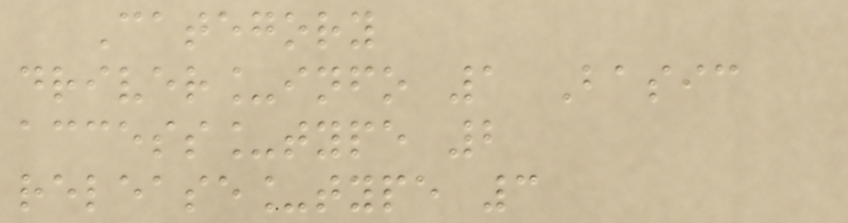Category
driver_info 1 Basic
access_type 2
release_type 3
